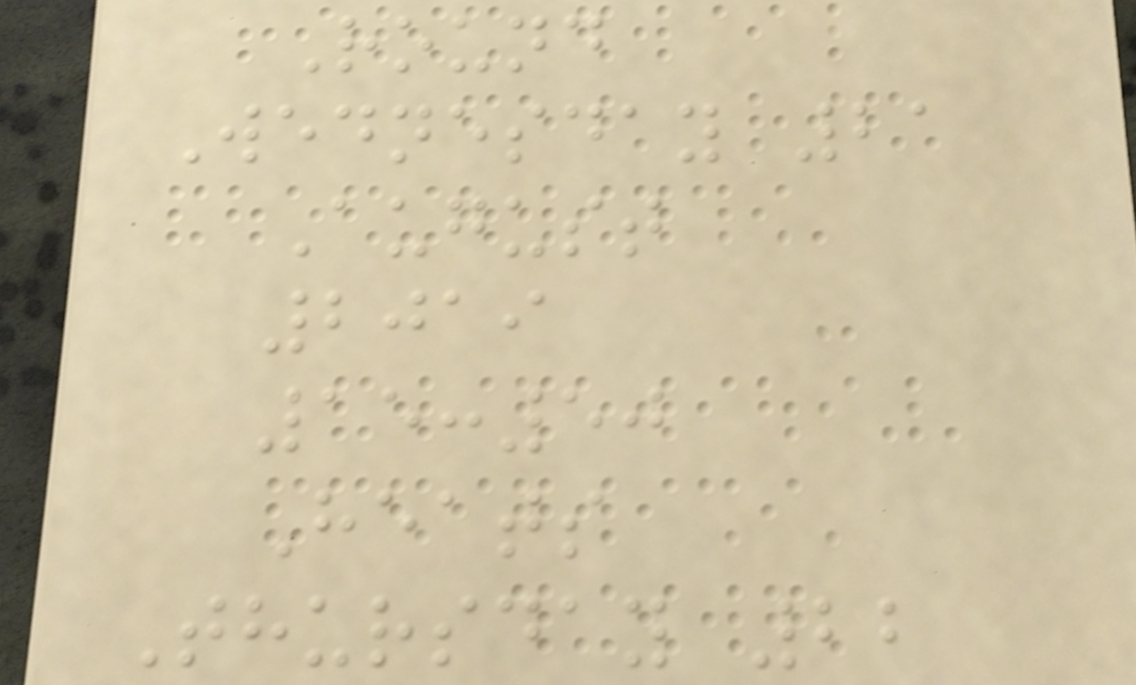Round
Wednesday 21
August
2019
15:50
Heats
Thursday 22
